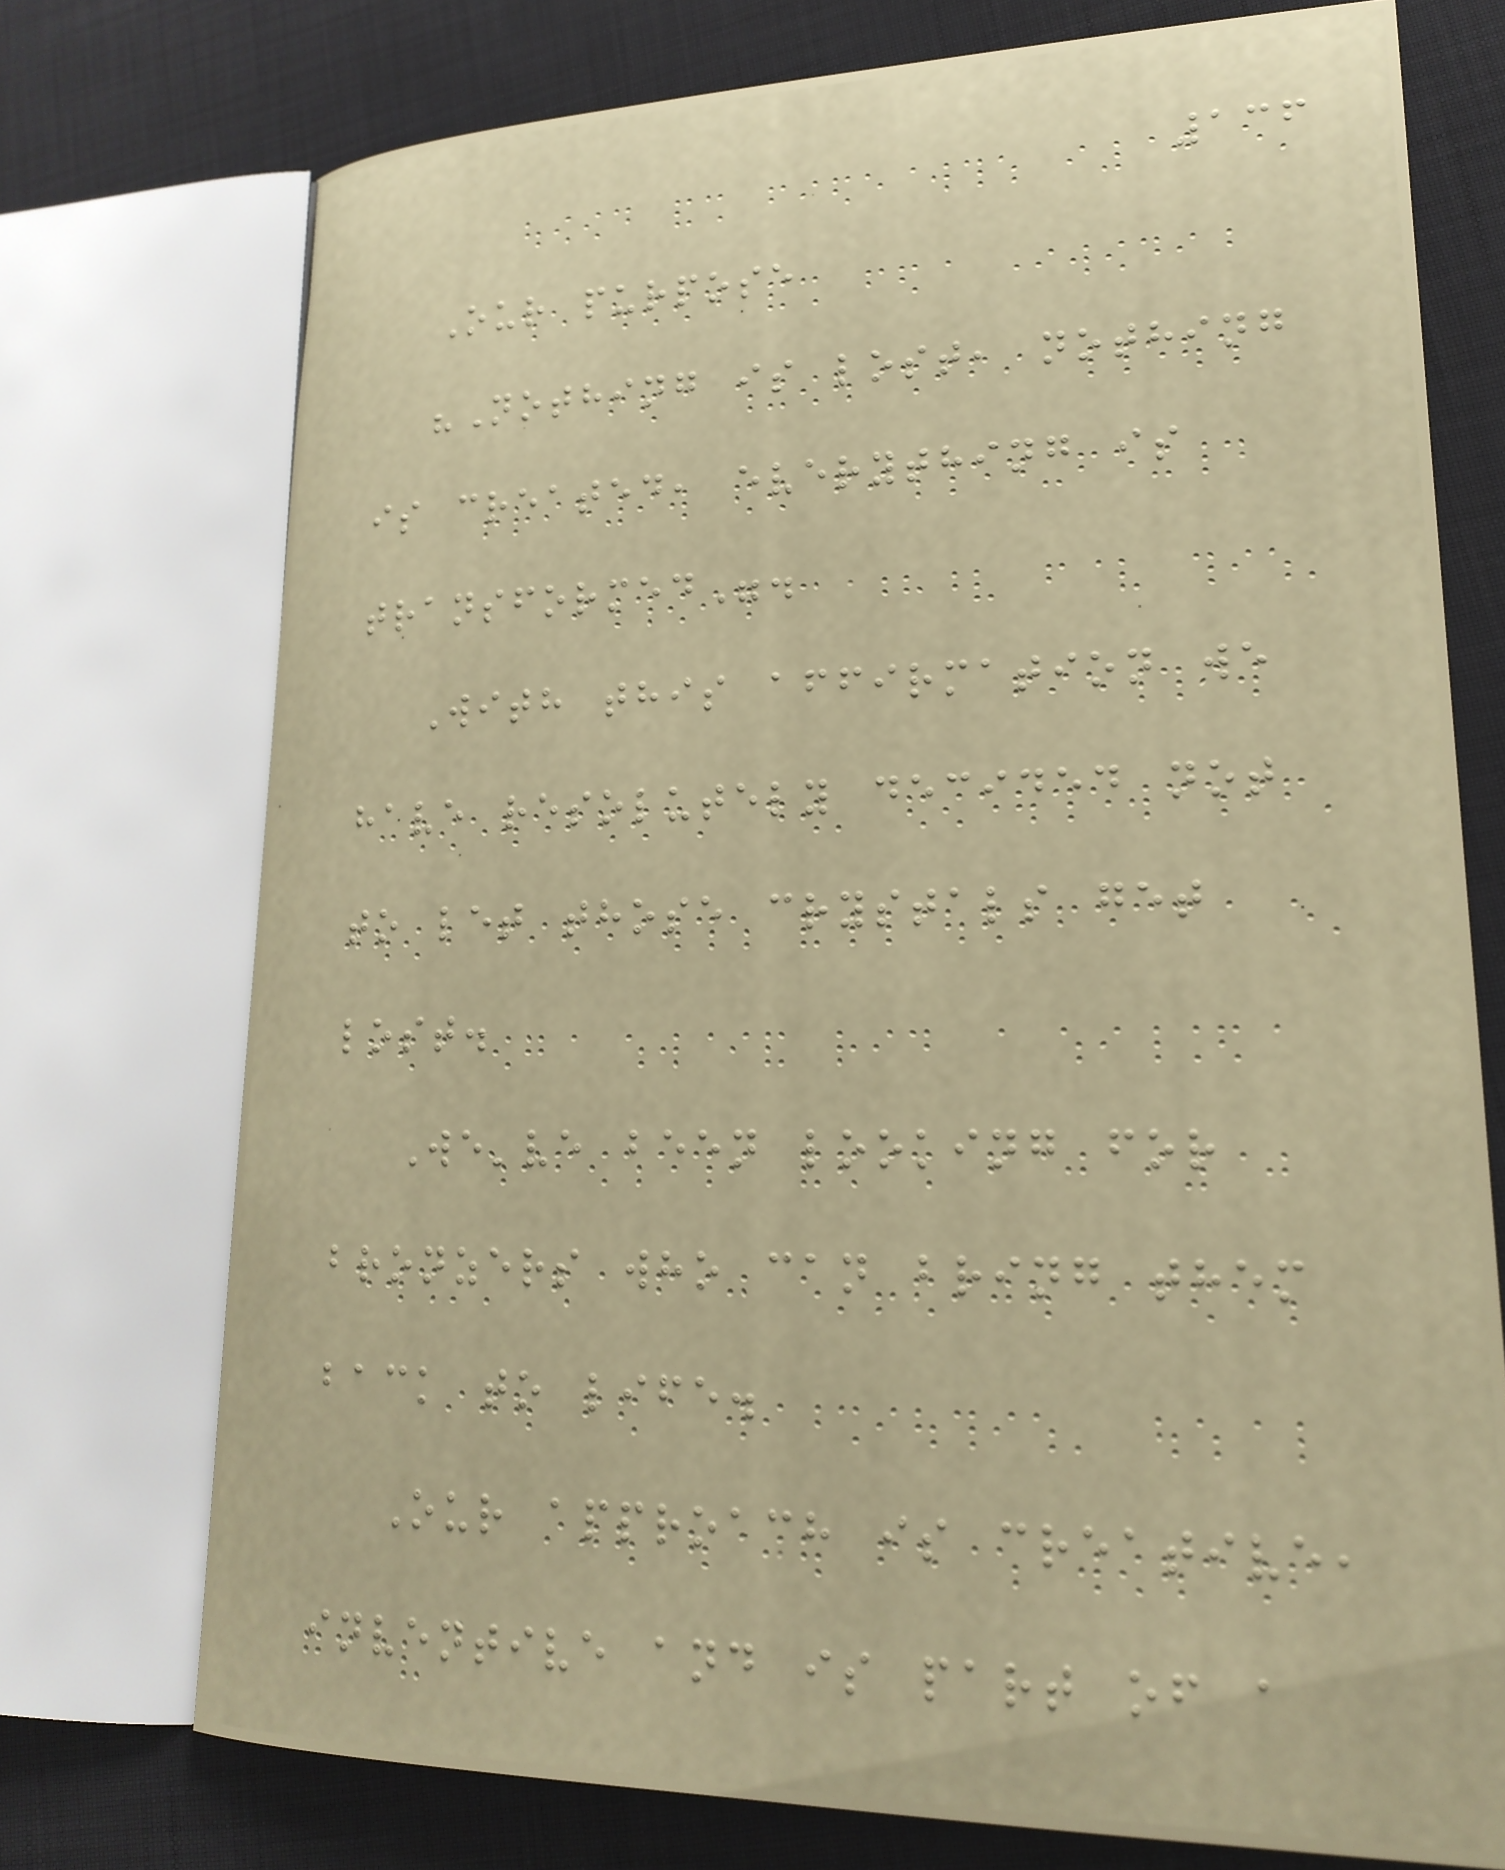136
Our purpose
"Nothing is lost, nothing
is created, everything is
transformed".
With this affirmation we
have resolutely decided not
to let those crystals get
lost.
We've been looking for
bronzers who can bring them
back to life.
Our approach is creative,
inventive and is part of a
